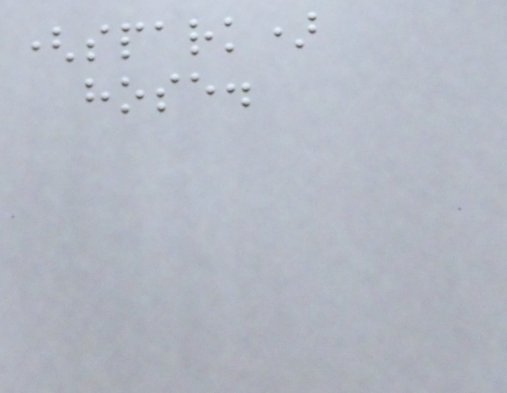(spark)
hose.
